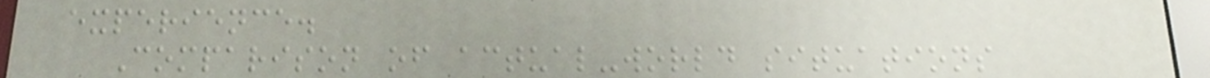experience.
Comparison of actual-world situations
